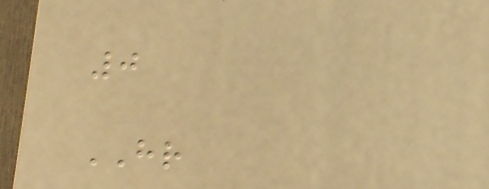0
HR
